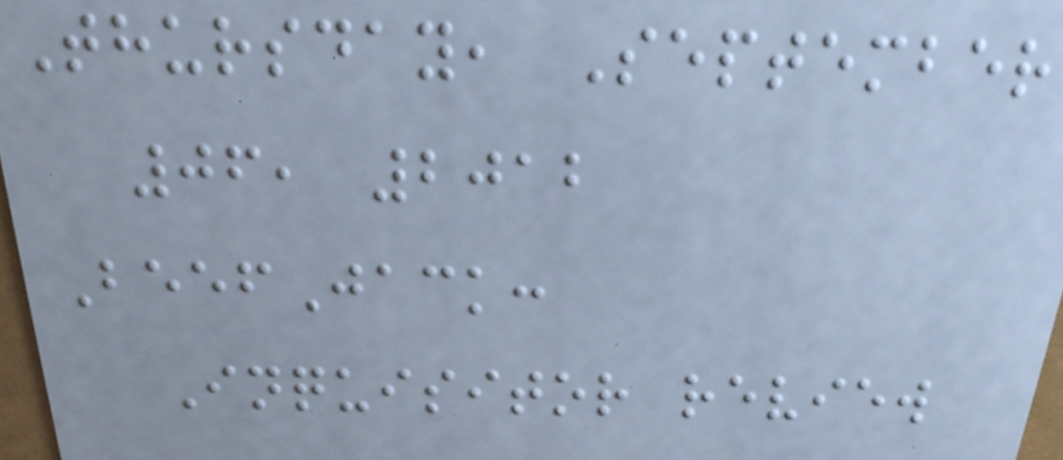Thursday, September
06, 2012
BeefJack:
Inquisitor review
